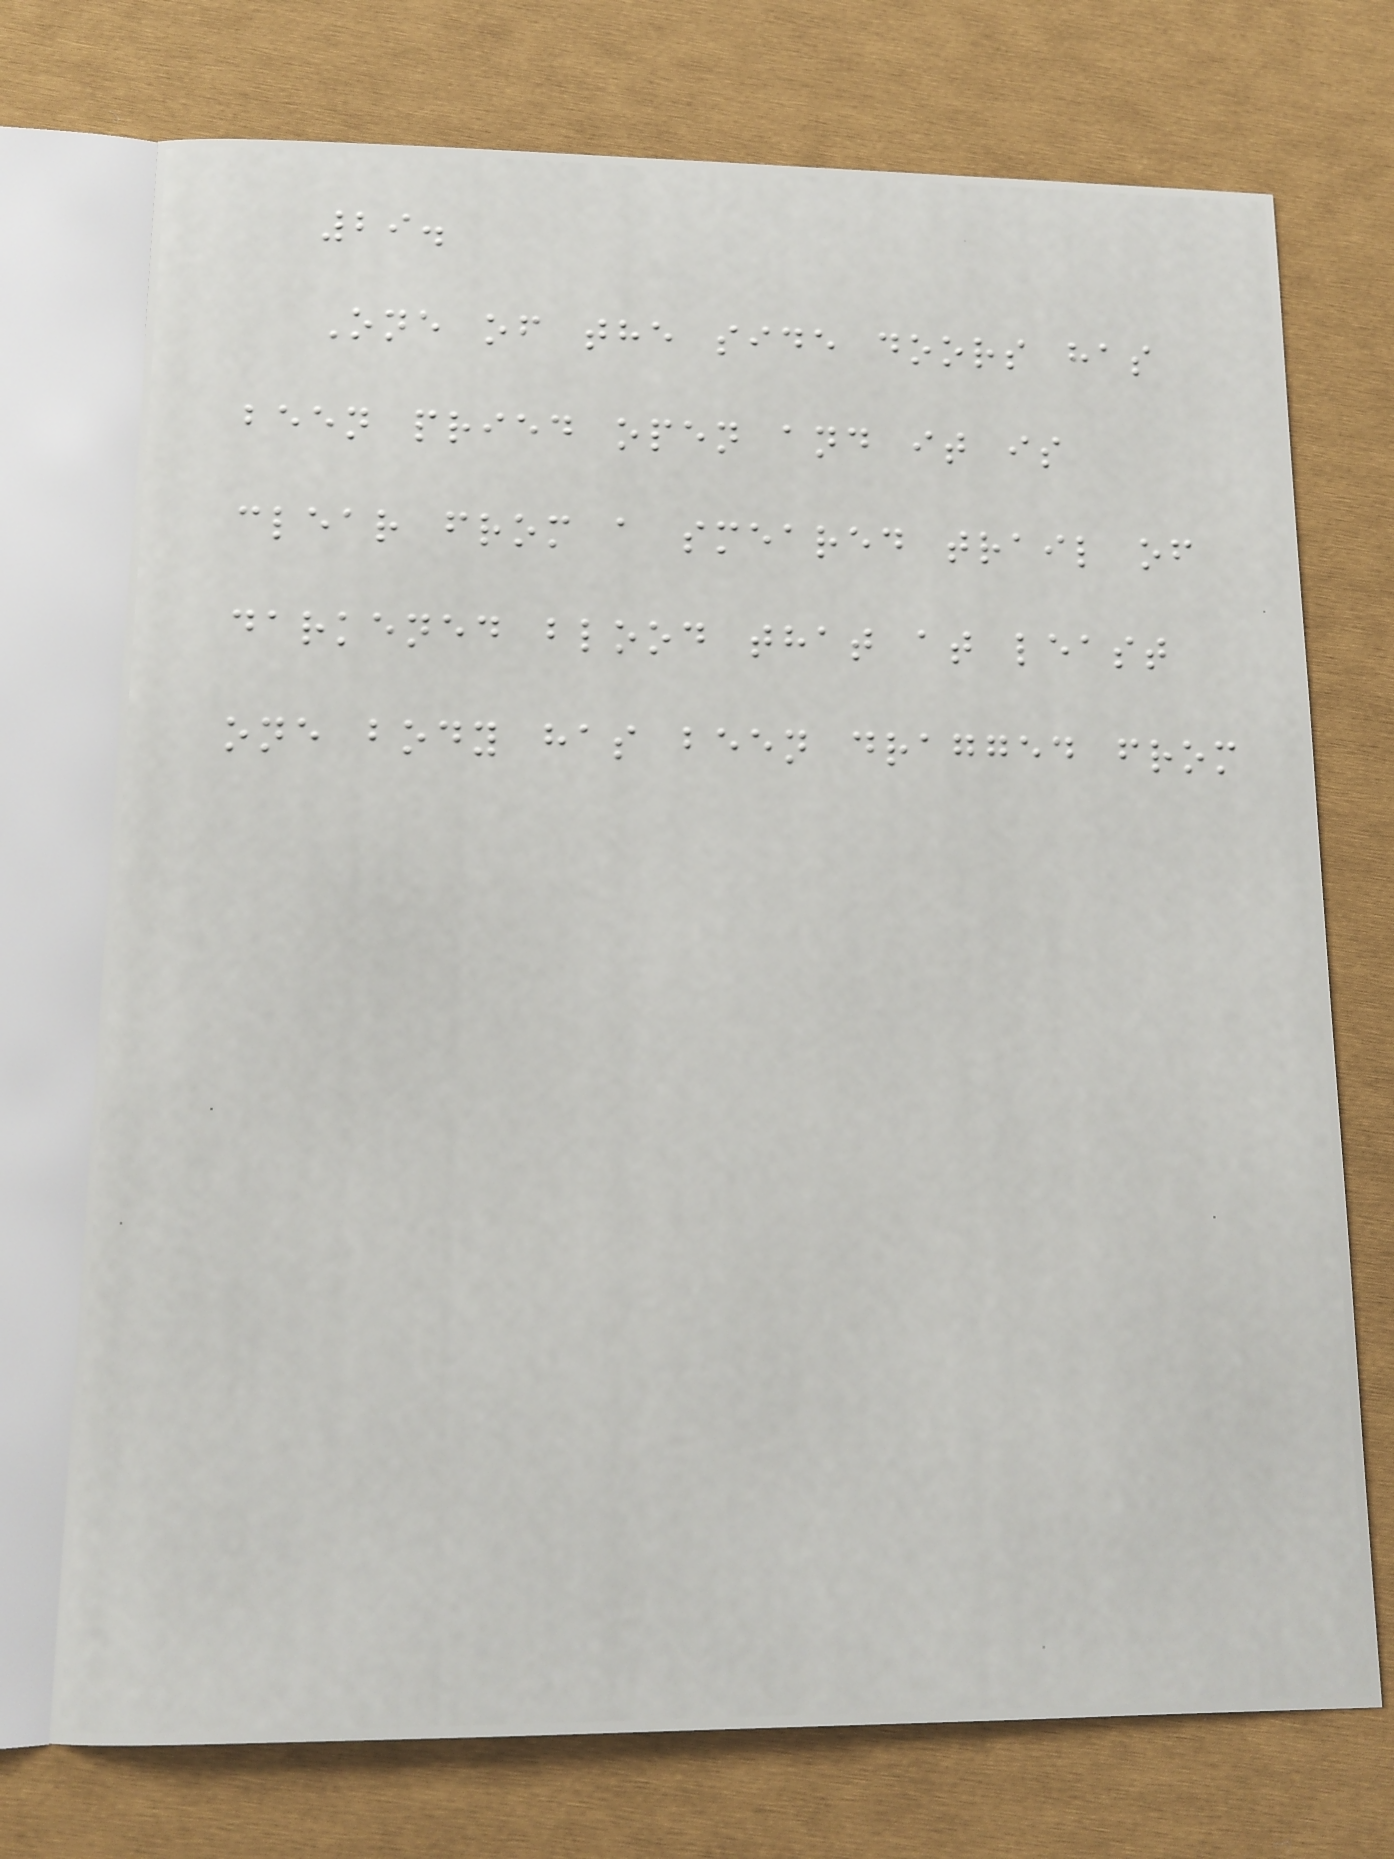29.
One of the side doors has
been pried open and it is
clear from a smeared trail of
darkened blood that at least
one body has been dragged from
